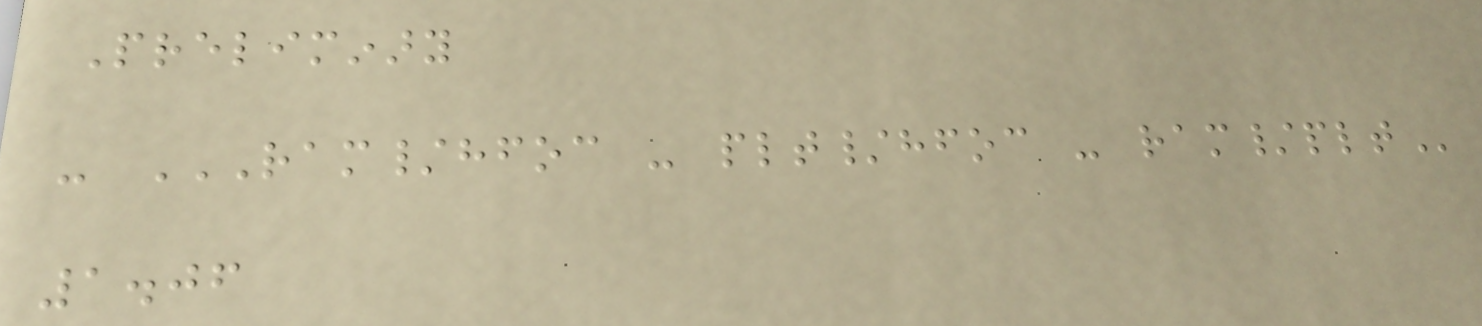Preliminary
- RAM/HFOC - PLT/HFOC - RAM/PLT
1.06
